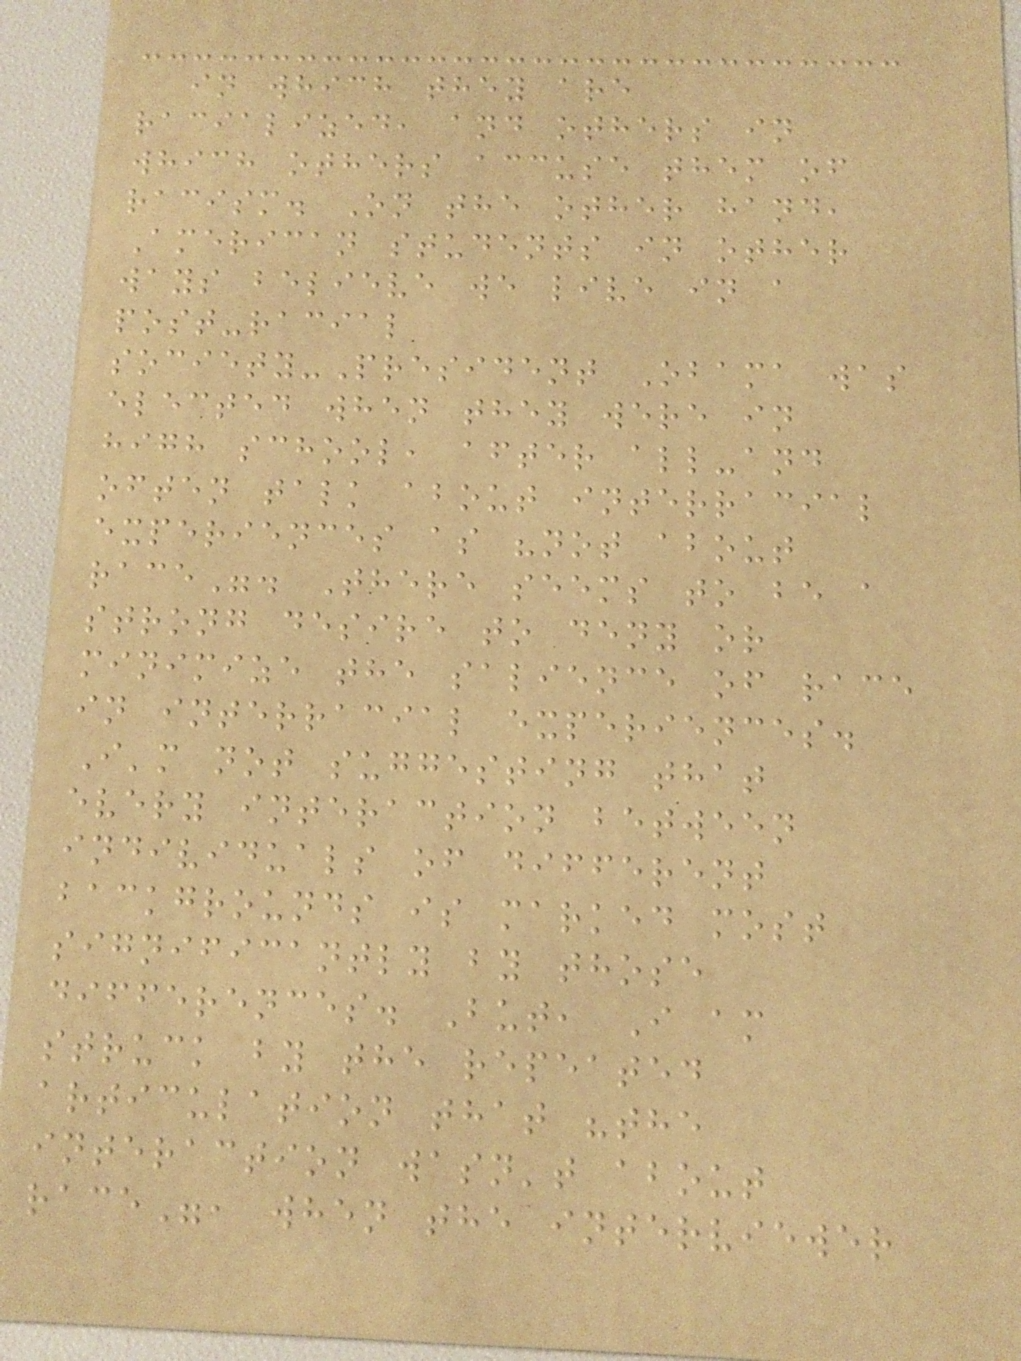in which they are
racialized, and others in
which others accuse them of
racism. On the other hand,
American students in other
ways believe we live in a
post-racial
society-President Obama was
elected when they were in
high school, after all-and
often talk about interracial
experiences as "not about
race". There seems to be a
strong desire to deny or
minimize the salience of race
in interracial experiences.
I'm not suggesting that
every interaction between
individuals of different
backgrounds is marked most
significantly by those
differences. But, I am
struck by the repeated
articulation that "the
interaction wasn't about
race", when the interviewer
